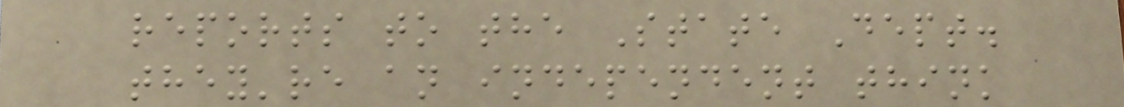reports to the State Dept.
they're an independent think
